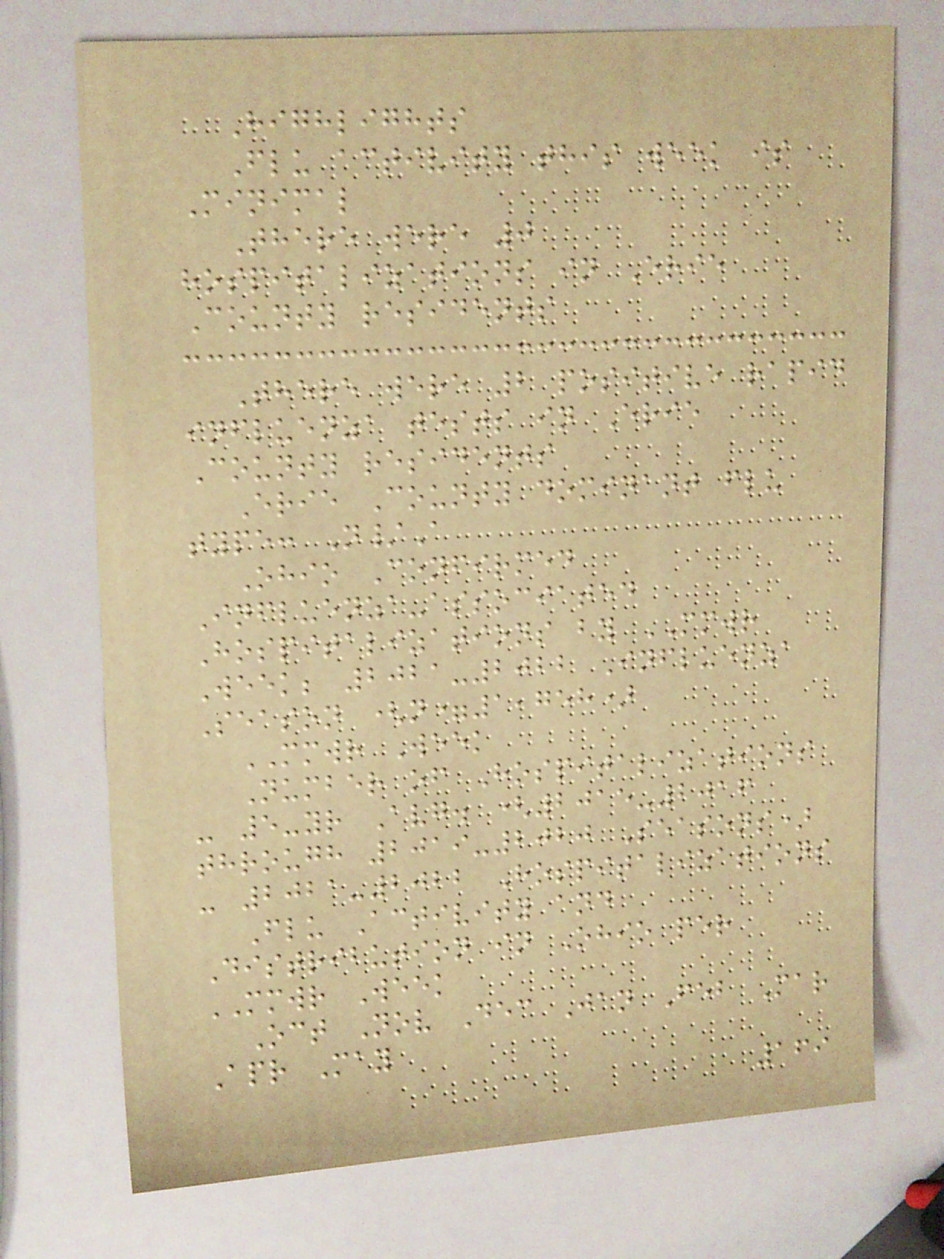Highlights
Flu activity this week is
Minimal
There were 0
hospitalizations in Erie
County residents
There were 2 positive rapid
influenza tests in Erie
County residents
Erie County dominant flu
type: N/A
Ohio Confirmed
Influenza-associated
Hospitalizations by MMWR
Week; 2021-2022 Influenza
Season (n=1,758)
MMWR Week
Number of Hospitalizations
- 5-yr Avg. (2015-2016
through 2019-2020 Seasons)
- 2021-2022 Hospitalizations
Flu Activity and
Distribution in Ohio per
MMWR Week
Oct Nov Dec Jan Feb Mar
Apr May
169
